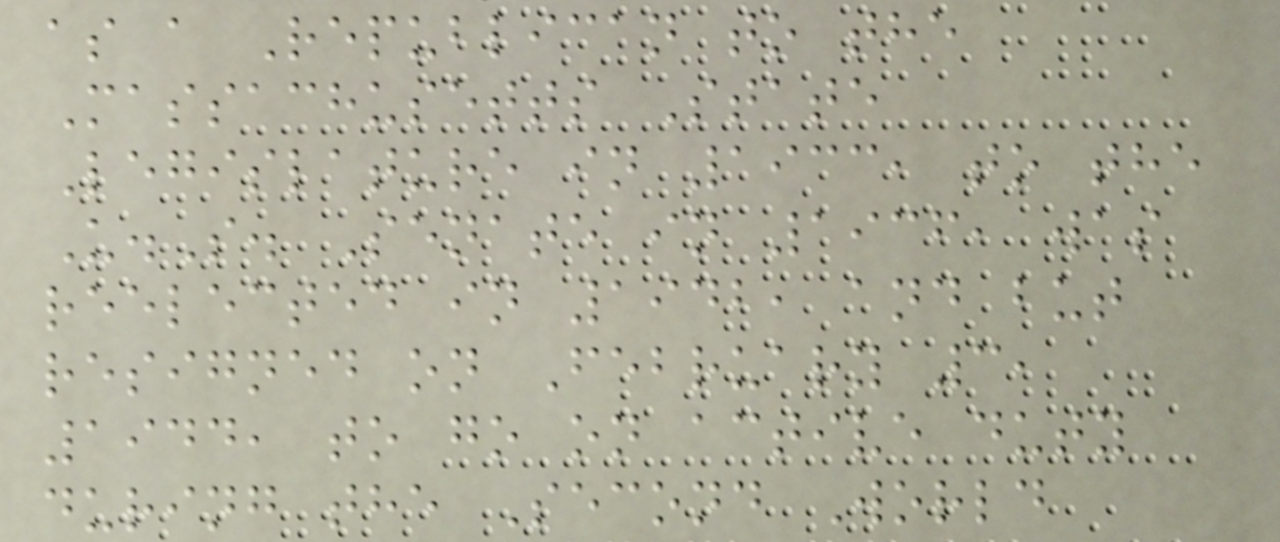as a Republican to the
Massachusetts State
Legislature in 1933, to the
U.S. Senate in 1936, was
reelected in 1942, and but
resigned on February 3,
1944, to go on active duty
during the Second World
